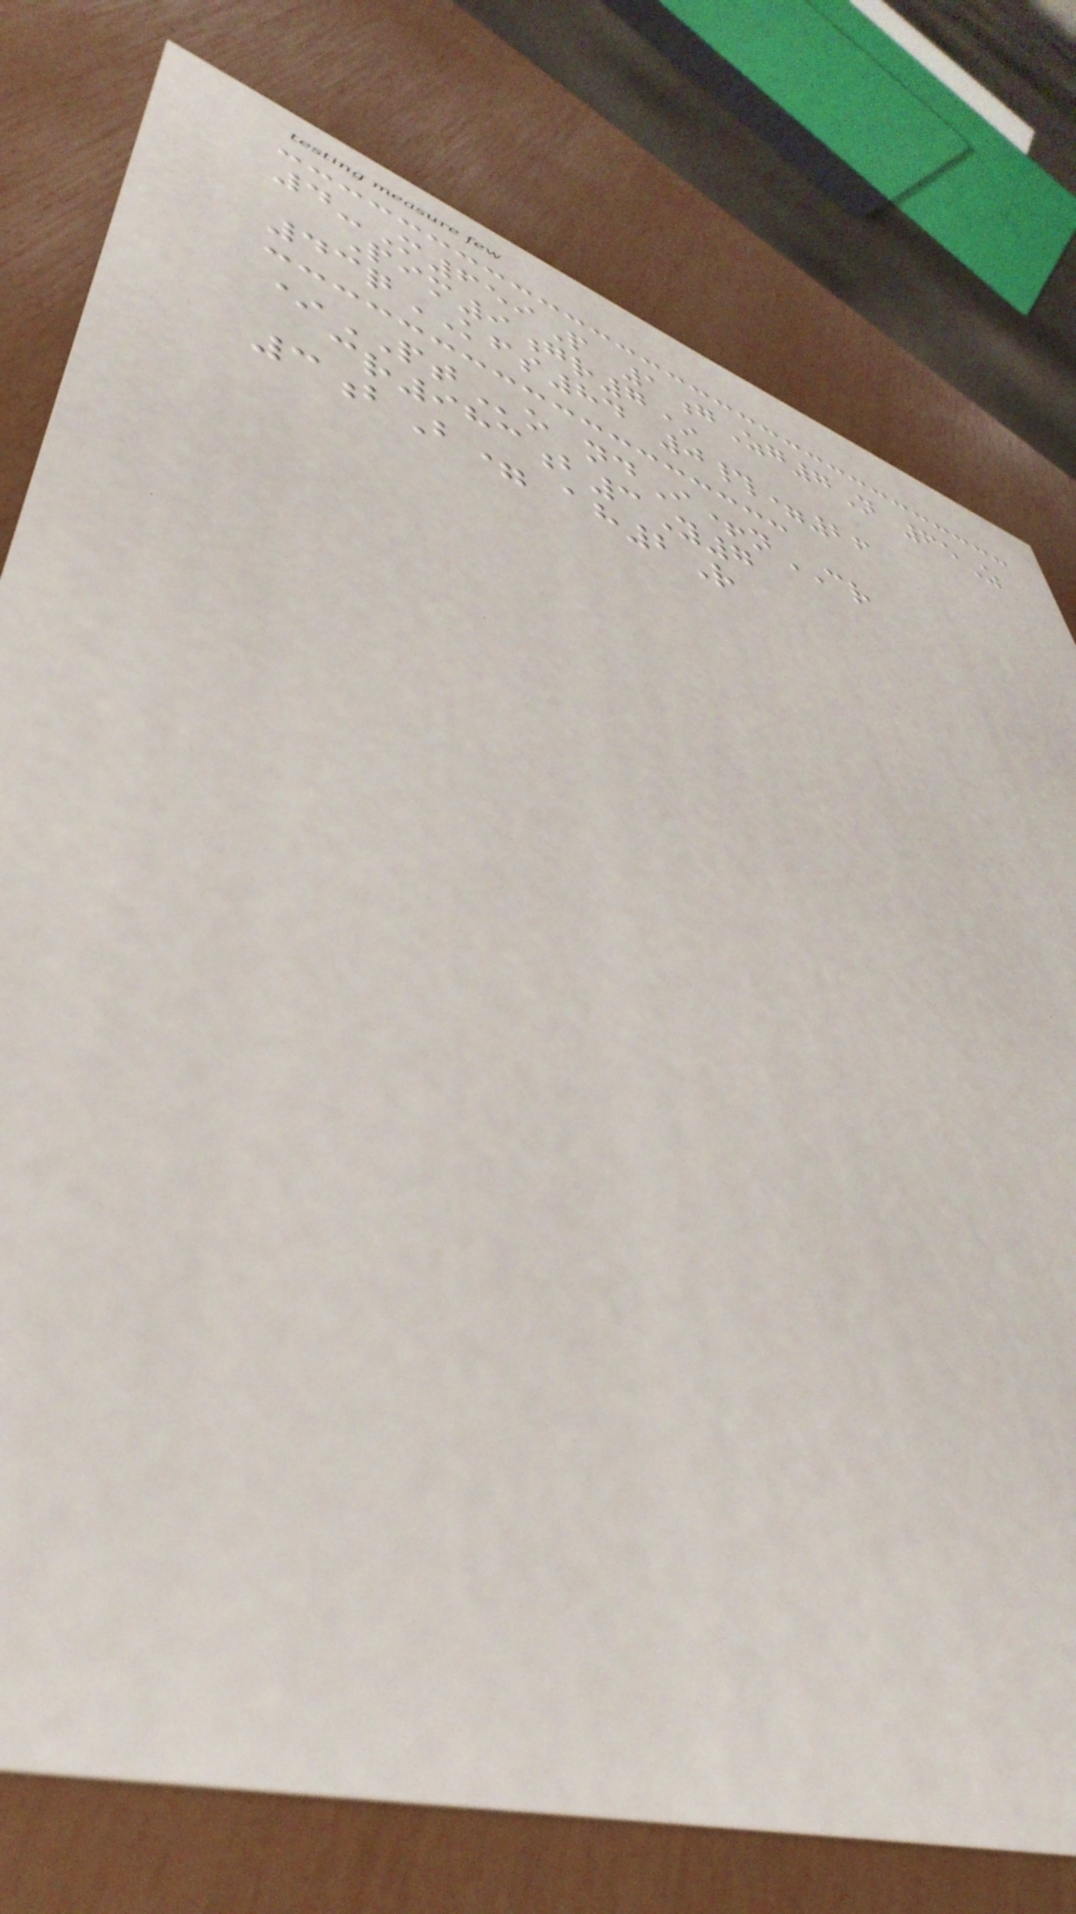4-M659P 1gZg7N 65Z
Pim9gr7*
43qKFS84 0#=26
*PTo ndI+nCR
cr983b3Y7
3bB= ah2R
